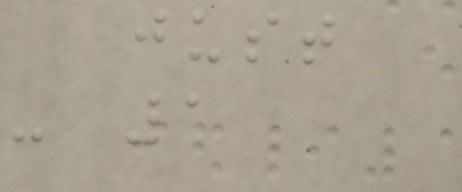just
- 1
